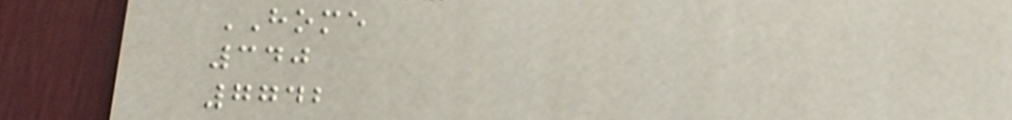HOME
340
7742
